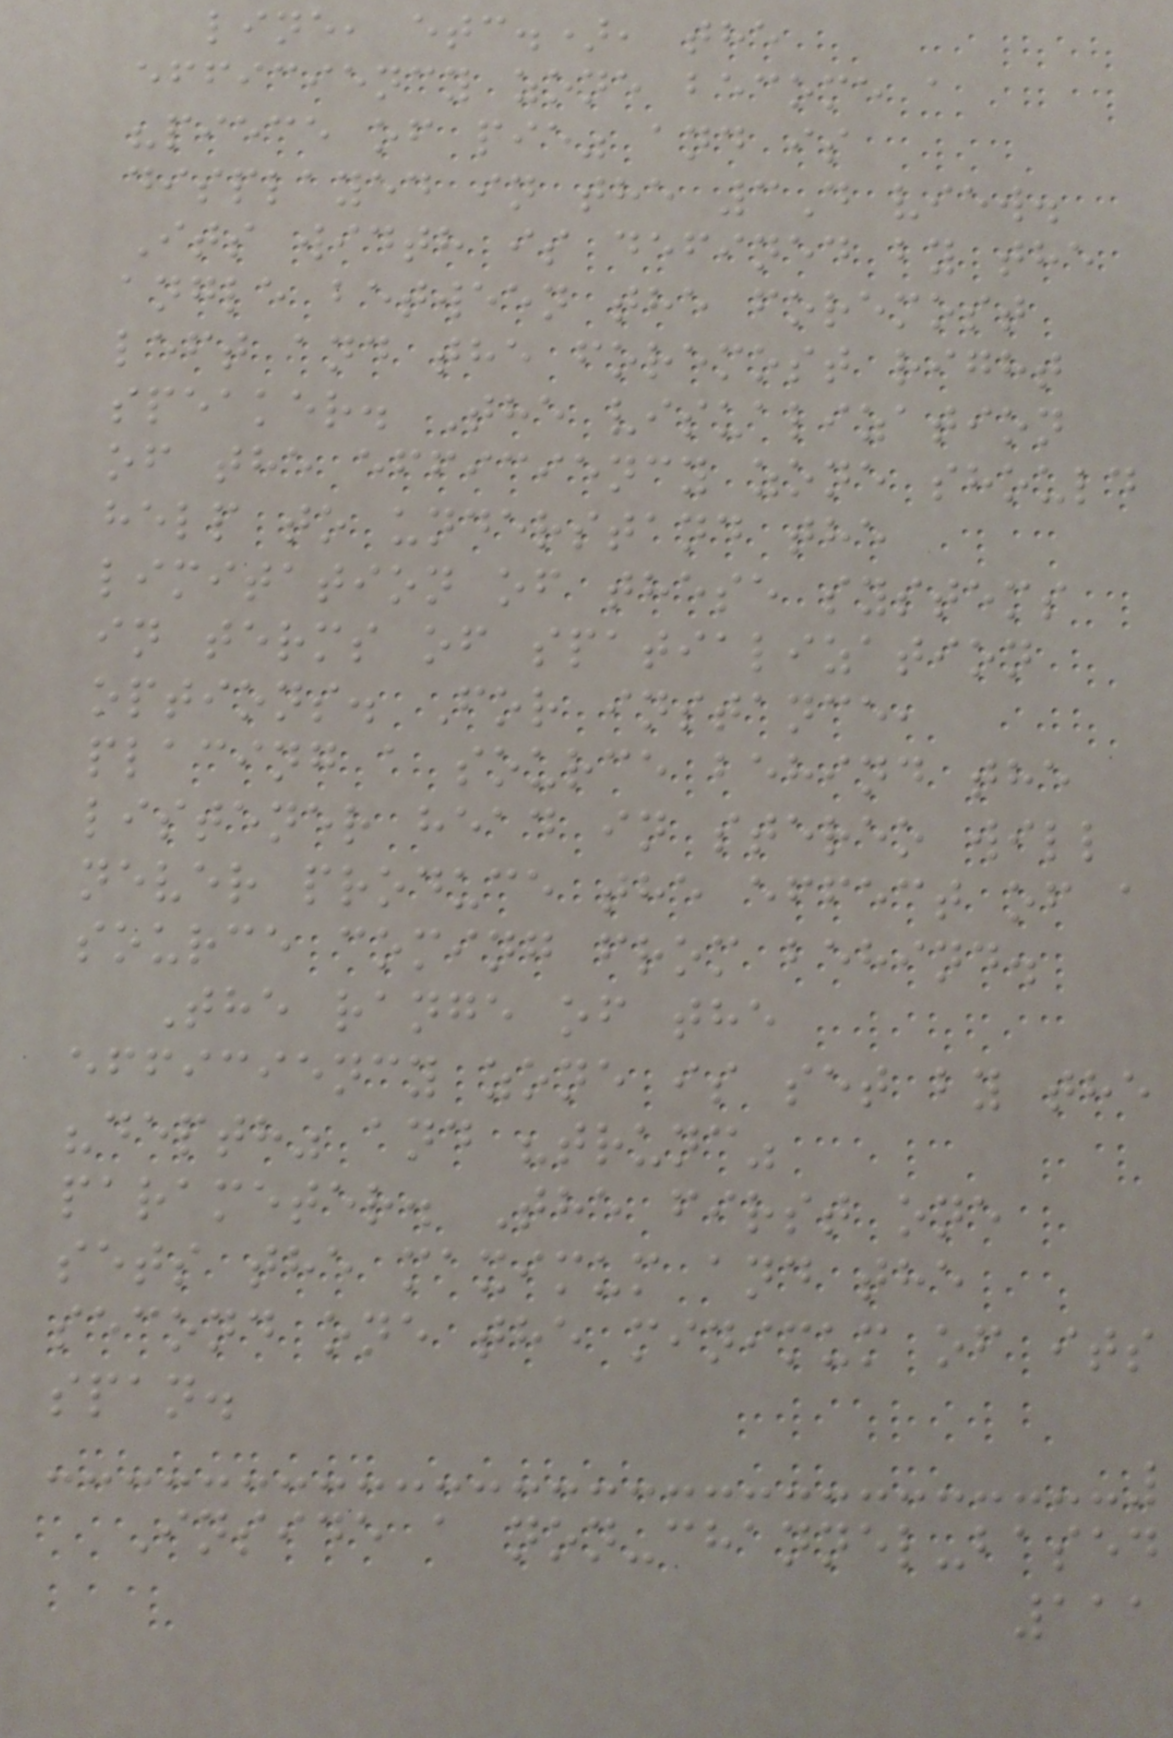line, etc.), the
efficiency zone become a
"piece of pie" and is
displayed in the 3D view.
Its width is defined by the
angle between the foremost
left and the foremost right
speaker. The visualization
of the efficiency zone should
help to understand the
limitation of these systems
in terms of spatialization
options. For instance,
placing a source behind the
listener head in stereo will
never produce the effect of a
source coming from behind.
The range of the
efficiency zone is set by the
"depth" and "trunc"
parameter. The first one
sets the maximum and the
second one the minimum of its
span.
Inside a non-channel-based
111
